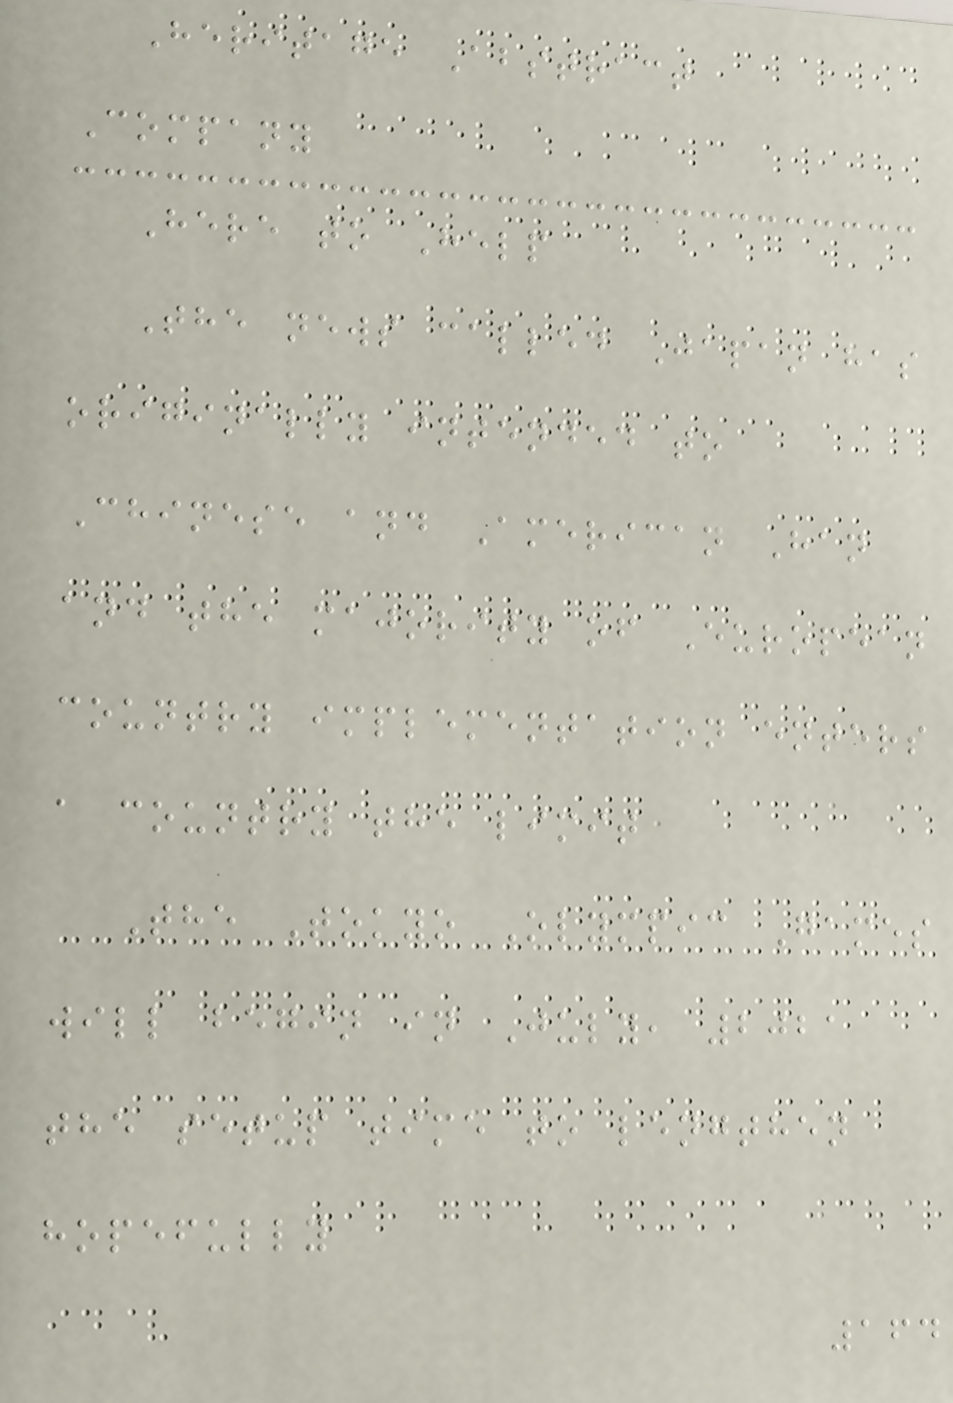Heritage Abstract
Company
Here to Help
The news called Japan has
originally intended to
Chinese and American Han
and the majority of European
country implementation enters
a country the limit
The Tokyo Olympic Games
will begin in July, 2021
the setup time to lengthen
hopefully
164
